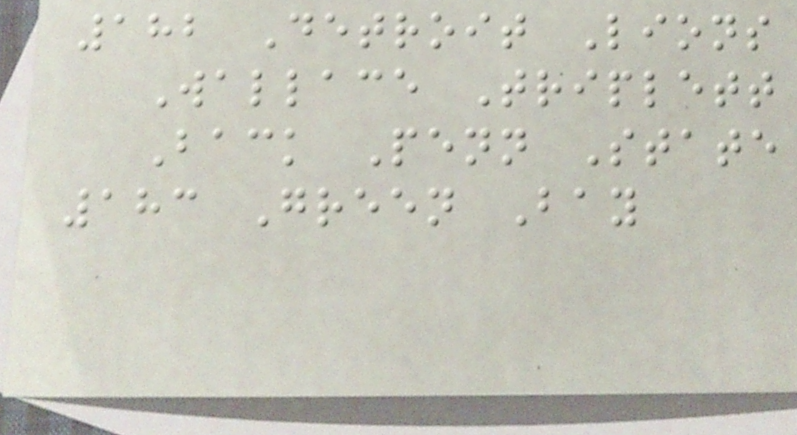182 Detroit Lions
Wallace Triplett
Back Penn State
183 Green Bay
